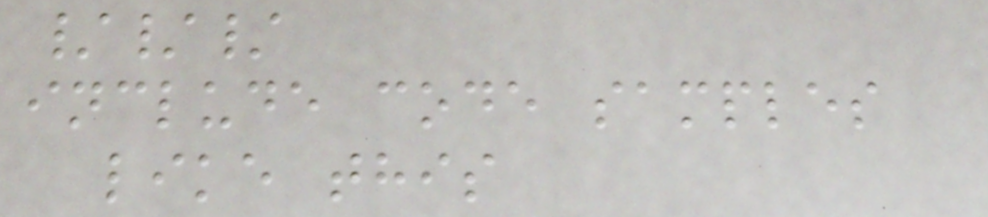///
include code samples
like this
